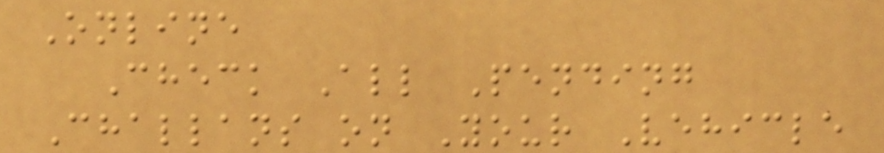Online
Check All Pending
Challans on Your Vehicle
